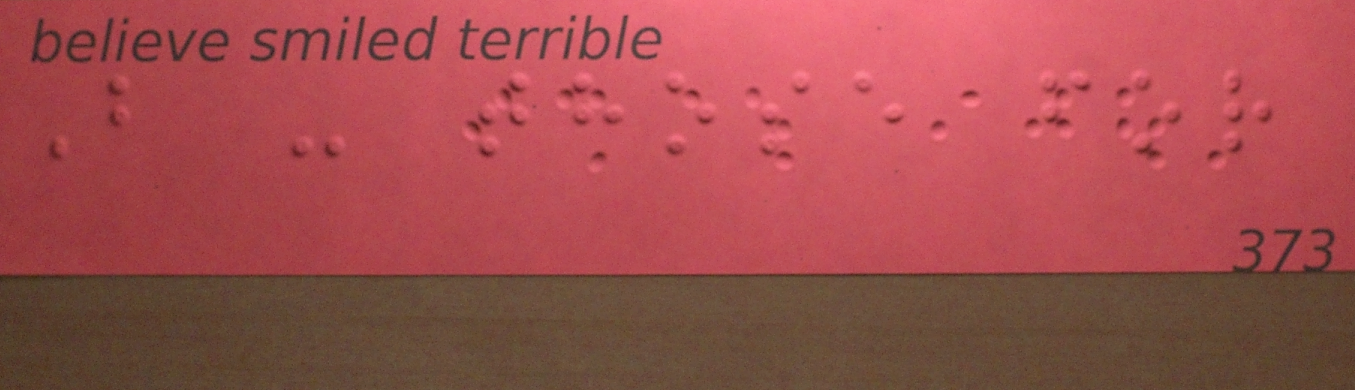B - those for
